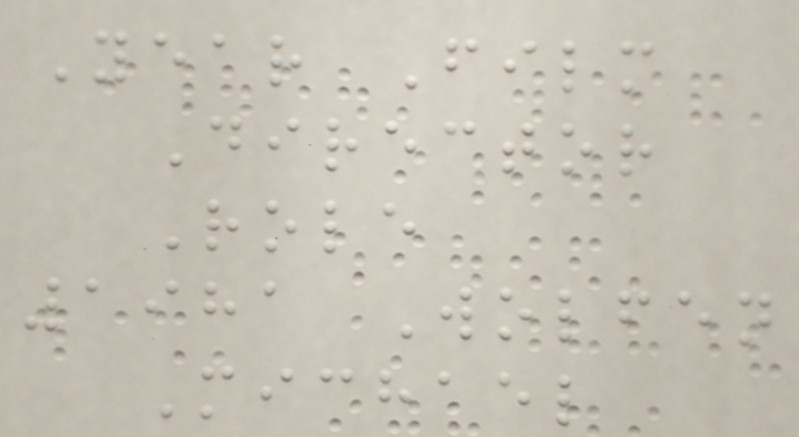Year Film
Director
Role
1981 Wolfen
Michael
